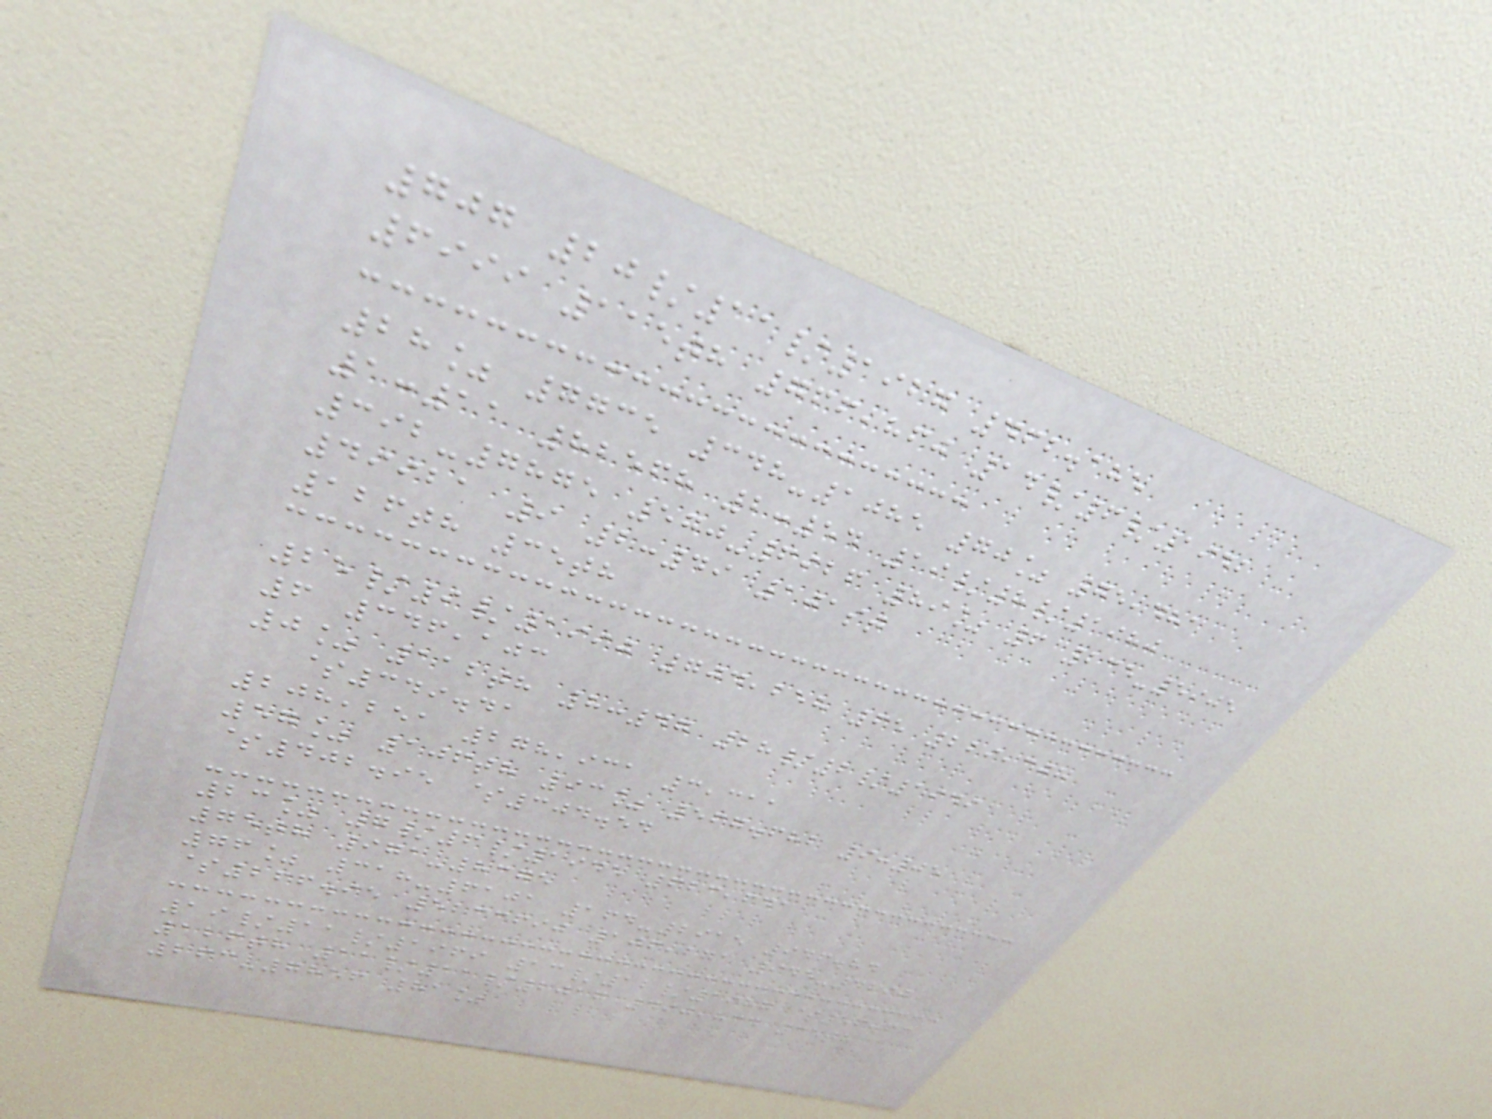707 20/11/1927 462.185
6999 115th 766,860 14/6/1942
28% 7735 348-1085 70% 75,481
1:11 82568 2:54 19/8/1980
392-7875 570-6926 89% 6 235-5905
49921 9 2:49 101st
126th 35th
25/9/1990 704,258 65 229,308
6 346,103
0% 112th 8:47 28/2/1949
$349.41
208,251 278,931 3,311
57% 106th 93% 567.682 9:05
$402.95 $304.54
23% 7/6/1945 623,641
75th 971-8375
76% 318-6101 164-2915 946.84
$266.95 5233690 106,271 945-4290
19/11/1969 13/12/1987 $56.66
126th 11/11/2017 490,834 35th
263-7856 81%
